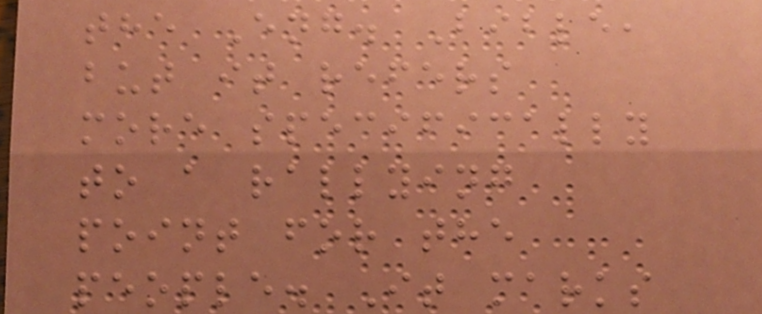the Eng. Bible,
but it refers
more specifically
to a rallying
point for the
people. It marks
